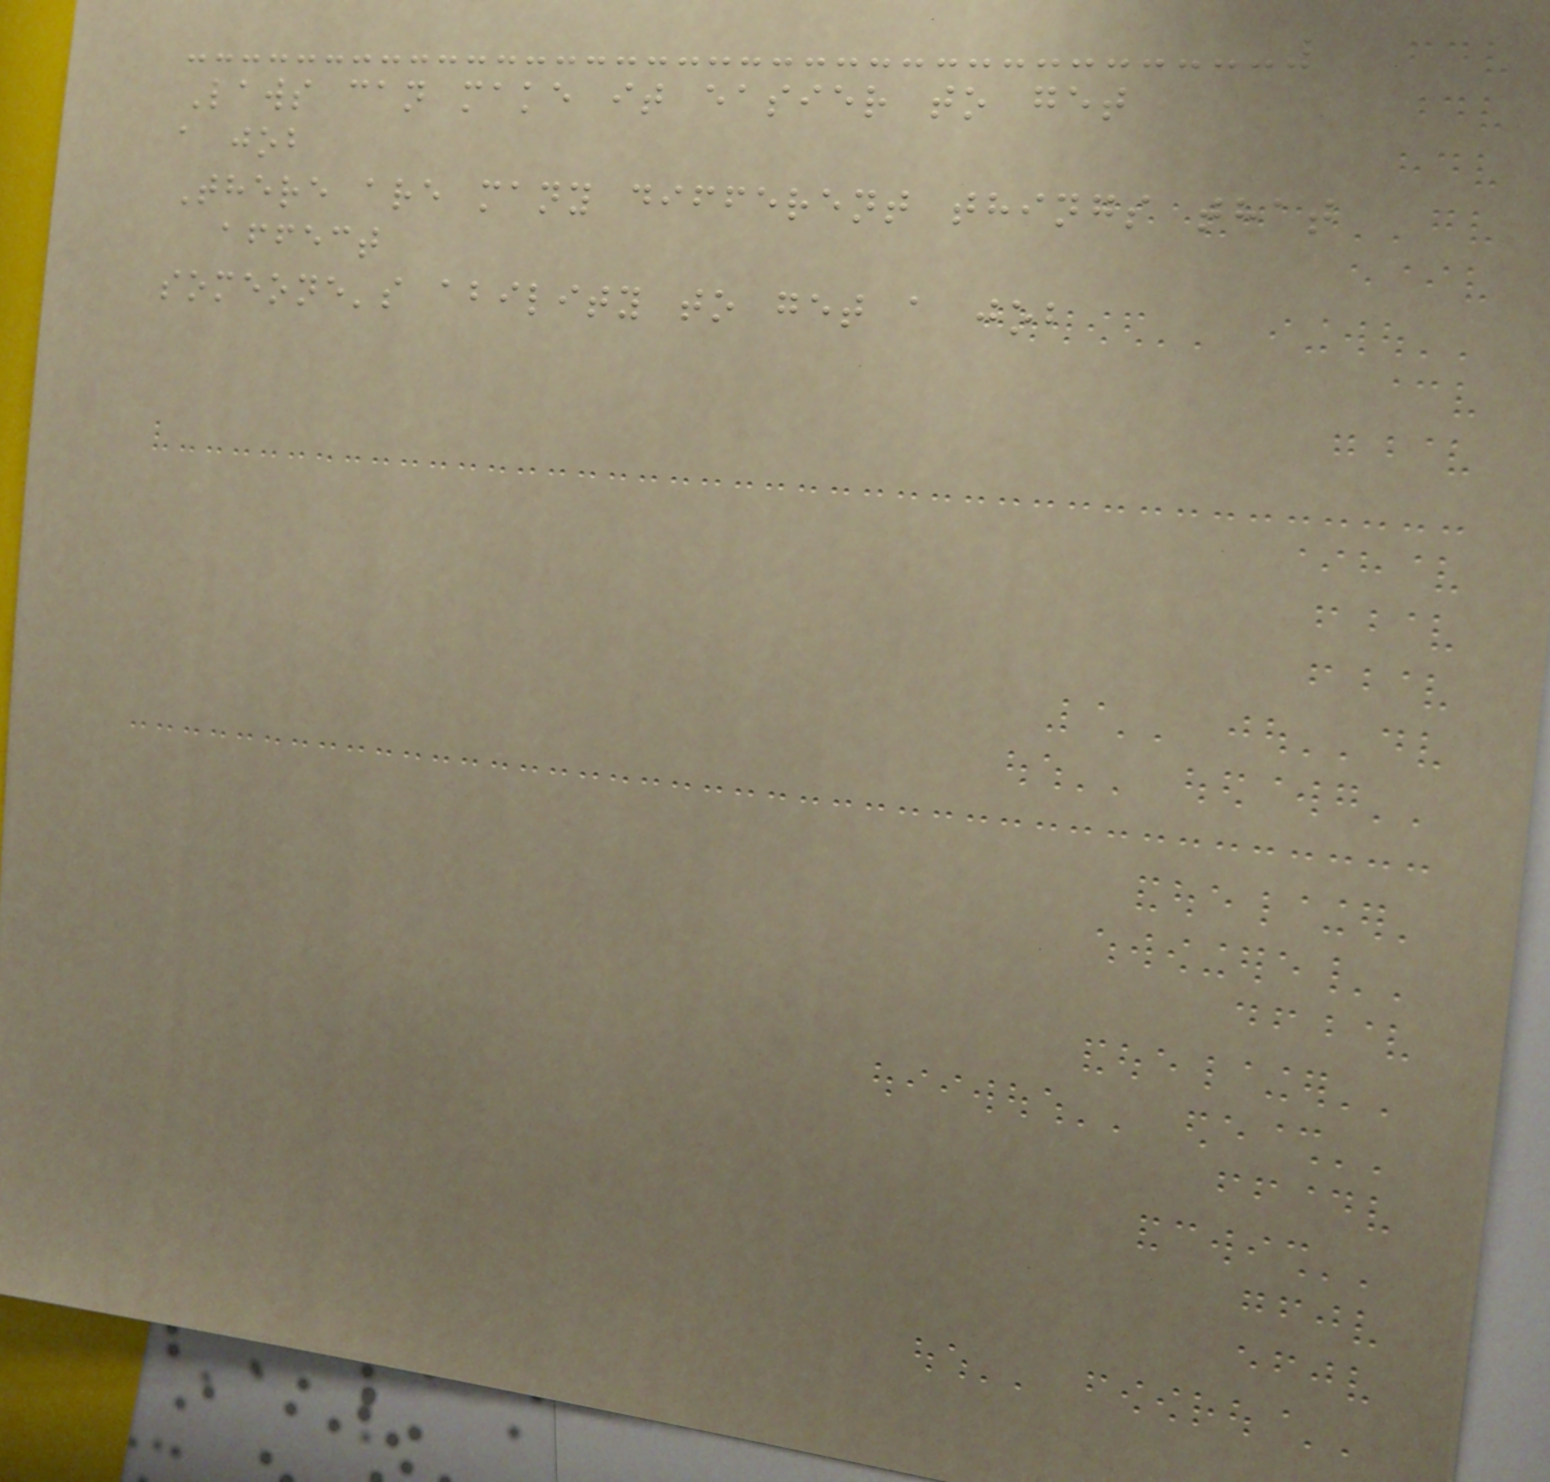Laws can make it easier to get
a job
There are many different things that
affect
someone's ability to get a job
